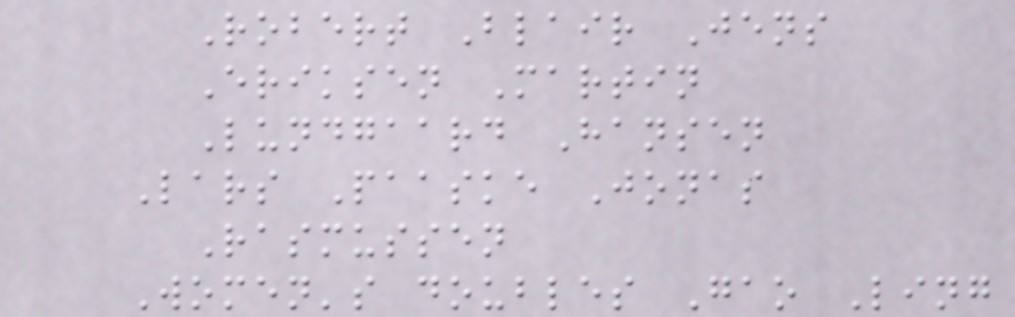Robert Blair Jens
Eriksen Martin
Lundgaard Hansen
Lars Paaske Jonas
Rasmussen
Women's doubles Gao Ling
